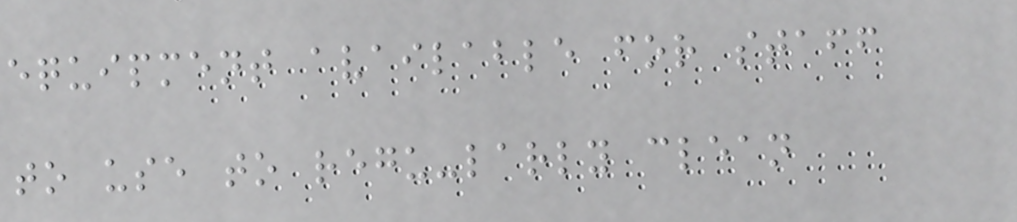equipment available for staff
to use to regu-larly clean
